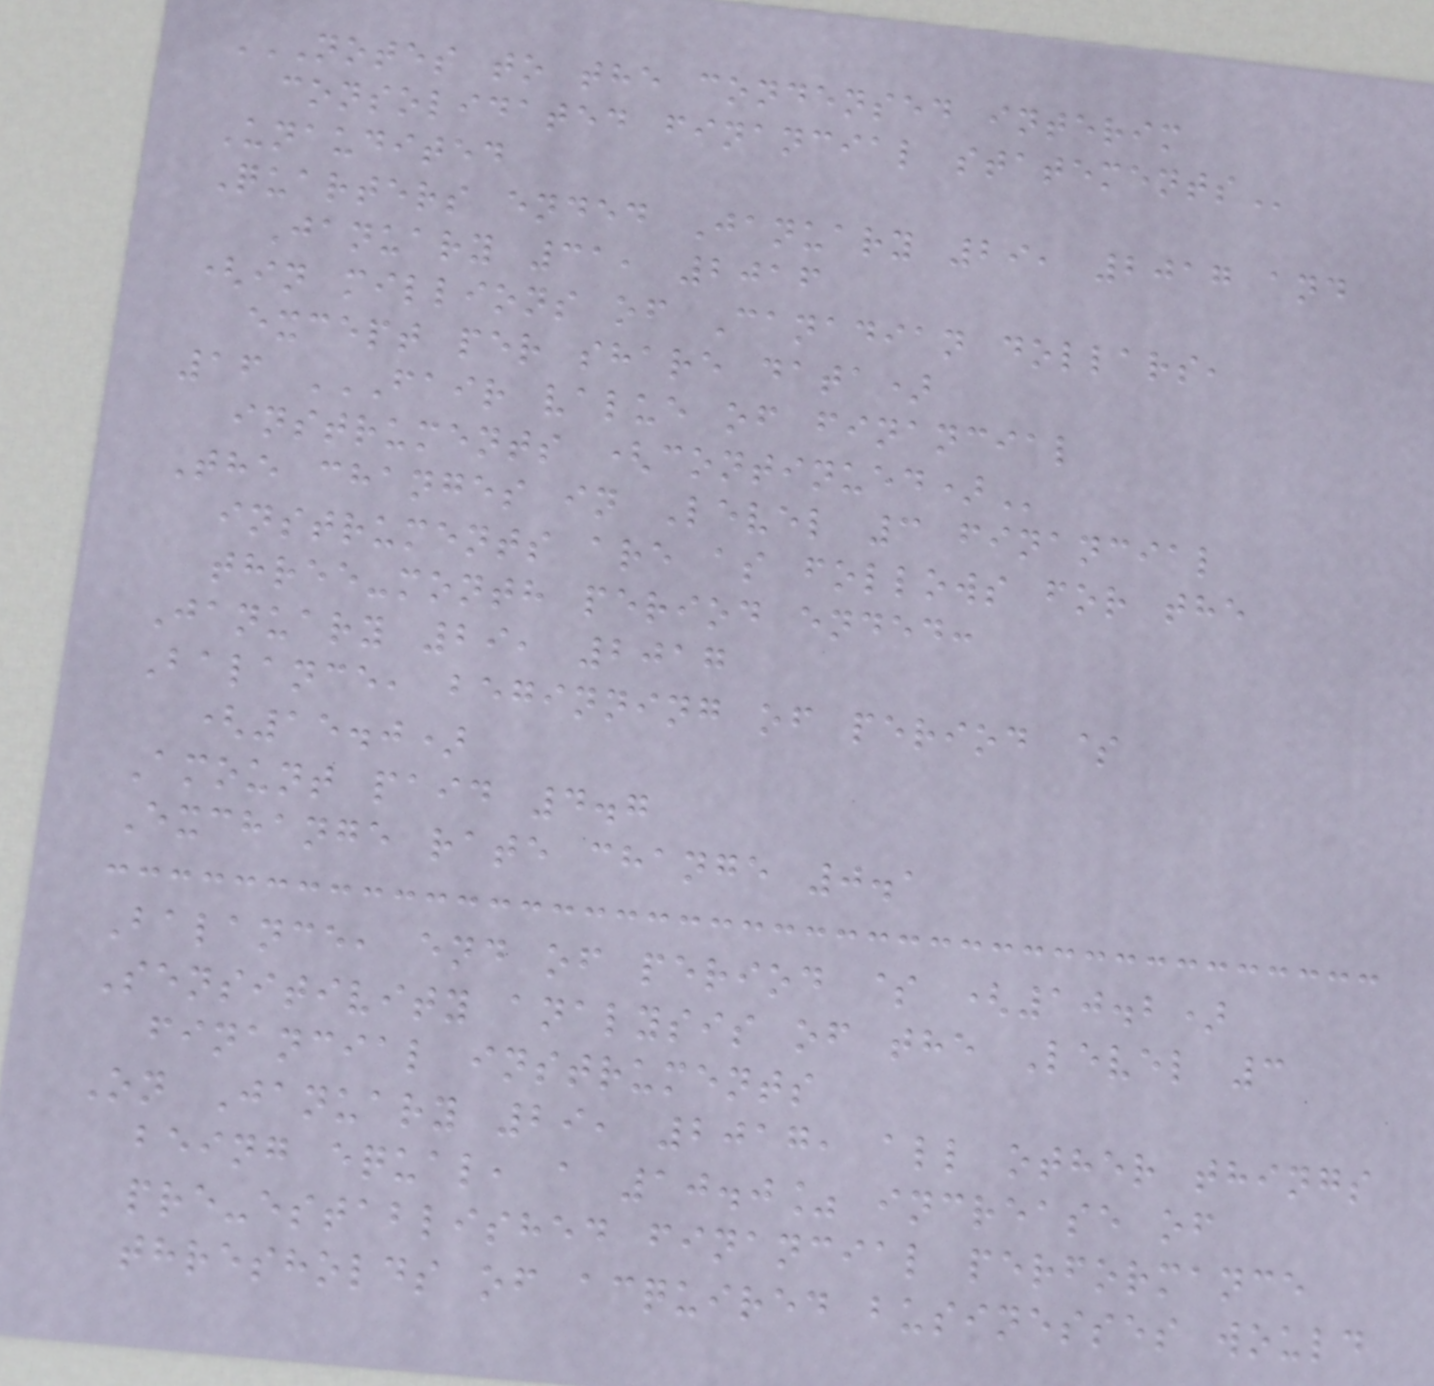NOTES TO THE CONDENSED INTERIM
CONSOLIDATED FINANCIAL STATEMENTS
Unaudited
Quarters ended January 29, 2017 and
January 31, 2016
(in millions of Canadian dollars,
except per share data)
16 FAIR VALUE OF FINANCIAL
INSTRUMENTS (CONTINUED)
The changes in Level 3 financial
instruments are as follows for the
three-month period ended:
January 29, 2017
Balance, beginning of period $
(15.0)
Amount paid 4.7
Exchange rate change 0.1
Balance, end of period $ (10.2)
Sensitivity analysis of the Level 3
financial instruments
On January 29, 2017, all other things
being equal, a 10.0% increase of
pre-established financial performance
thresholds of acquired businesses would
